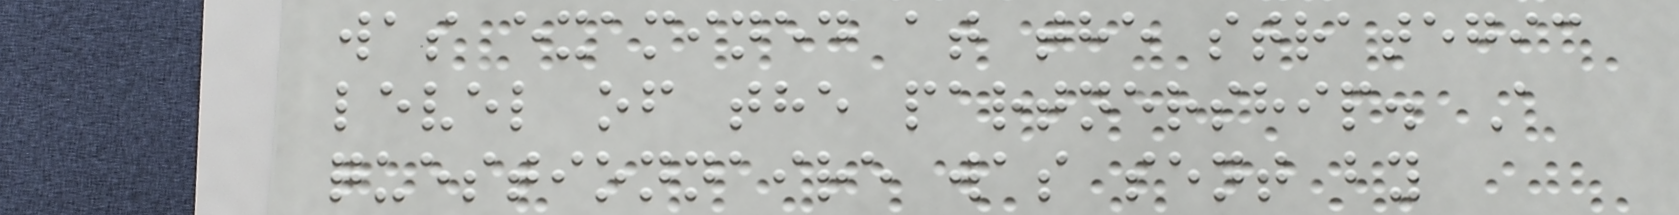was examined at the strategic
level of the partnership. A
questionnaire was sent by
